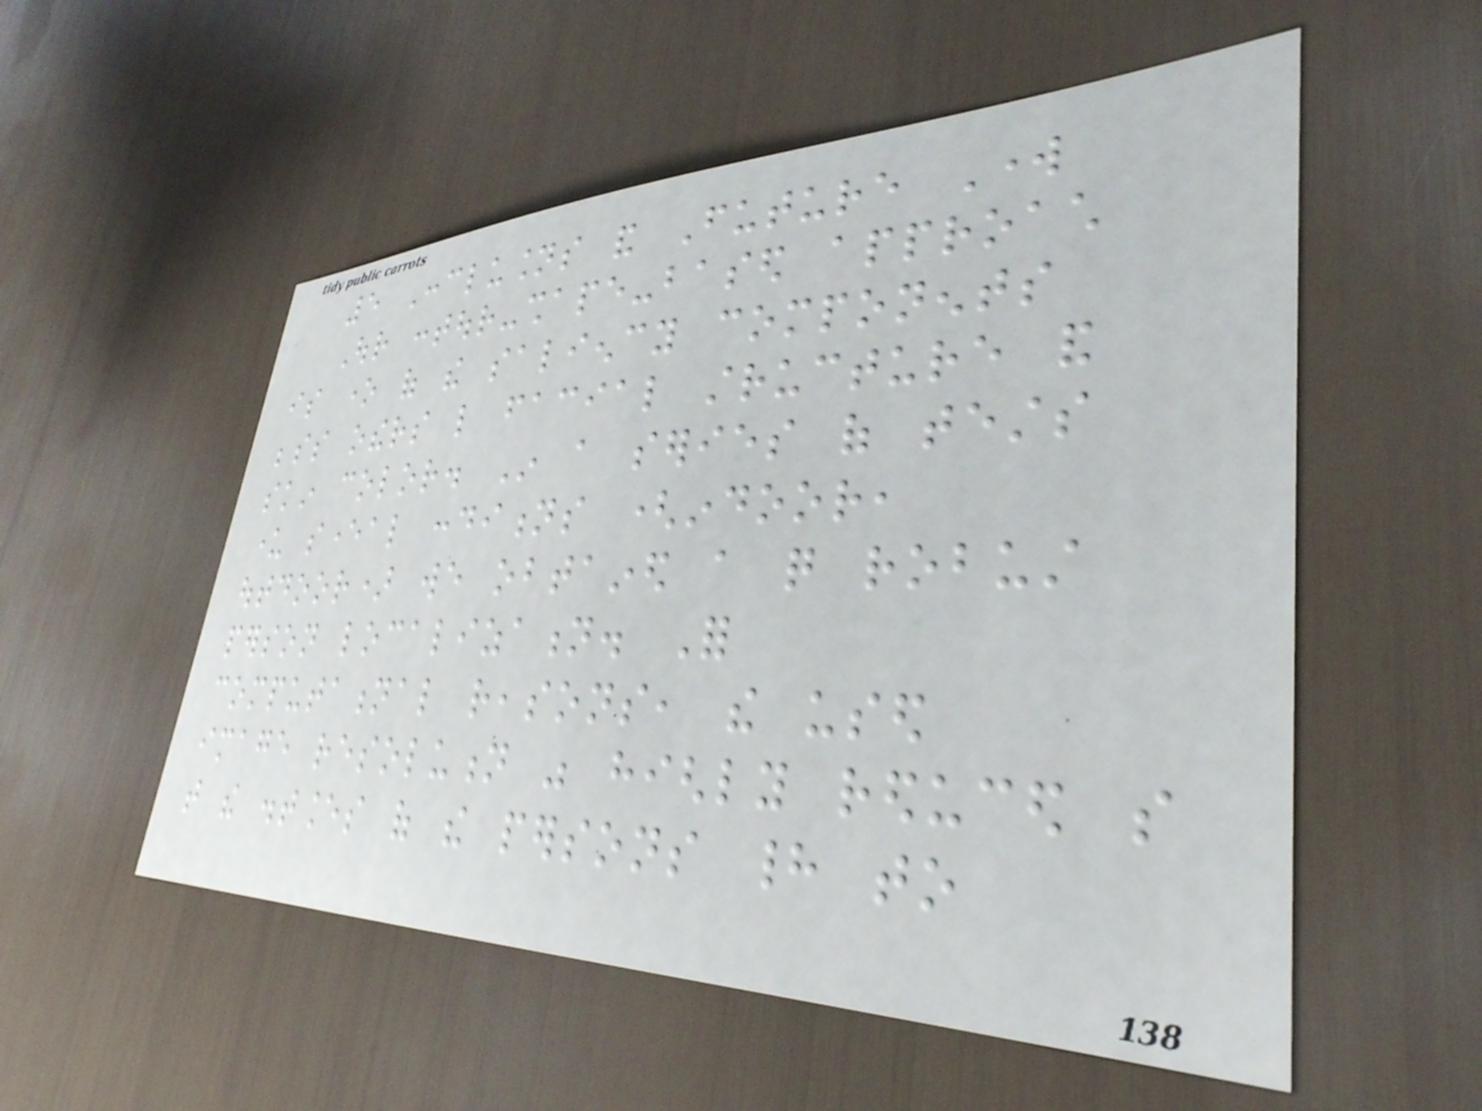5 Conclusions and Future Work
Our contour-shape-based approach
is one of the saliency components
besides others like facial structure and
skin color. In a series of tests
under several conditions (indoor,
outdoor) we obtained a quite robust
person localization. For
computational reasons, the used
image resolution was highly reduced so
that the distances of the persons had to
